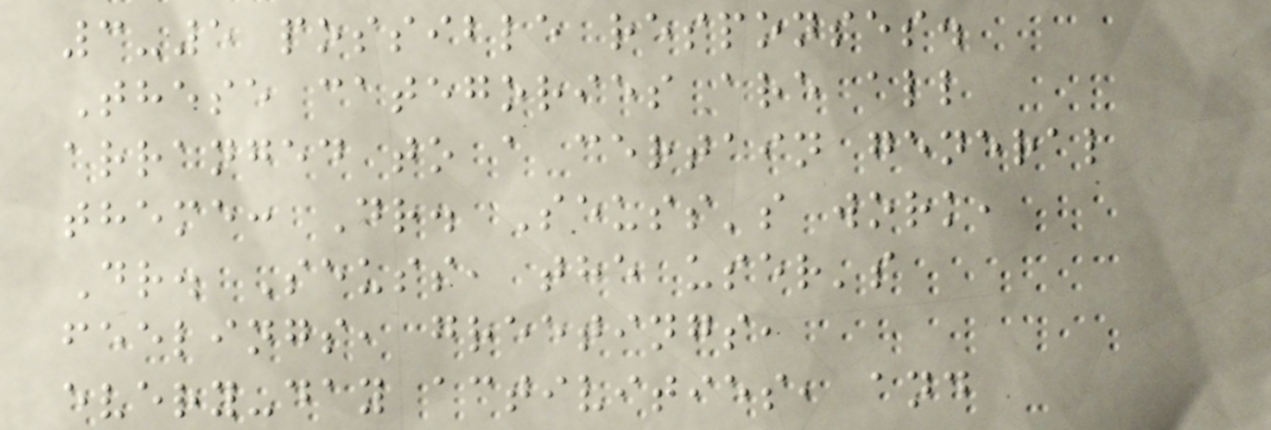3-5 possible responses.
These categories are all
arranged to a certain general
theme: Dr. Seuss's work,
Dr. Seuss, the user's
feelings, greetings,
every-day activities, and
